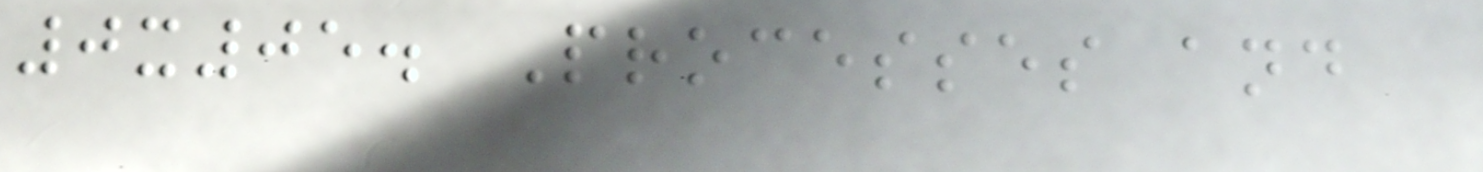0x05. Processes and
